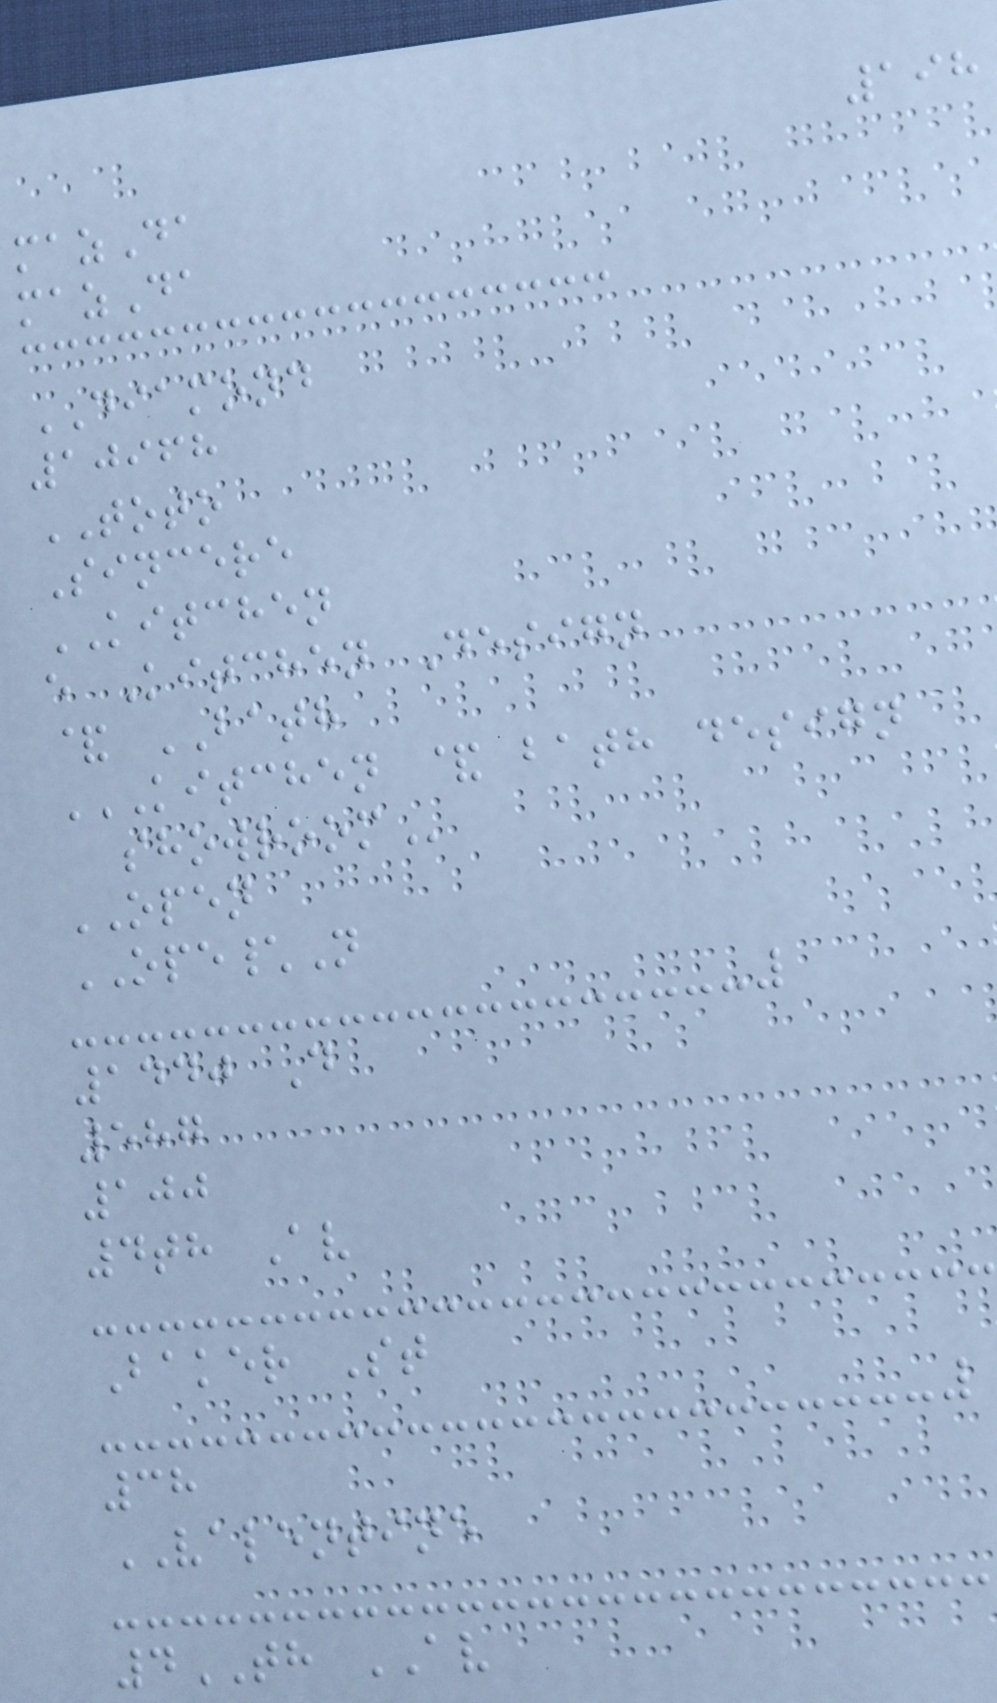198
mazDa
mazDa
DIAMOND
10968
TOTO
Sincere
KITCHEN
e Kitchen Design
& BATH
KITCHEN & BATH DESIGN
SHOWROOM
OPEN
OPE\N
1440 D
587
100
4th Av
Baker St
38
VALENTINE
4TH AV
